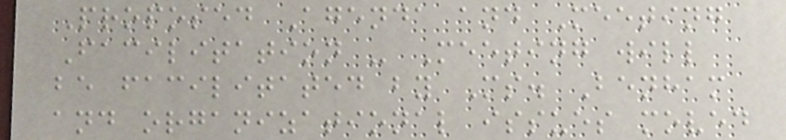Proposed Agenda and Meeting
Facilitation - Meeting will
be facilitated by Ms. Benham
and organizational issues moved
